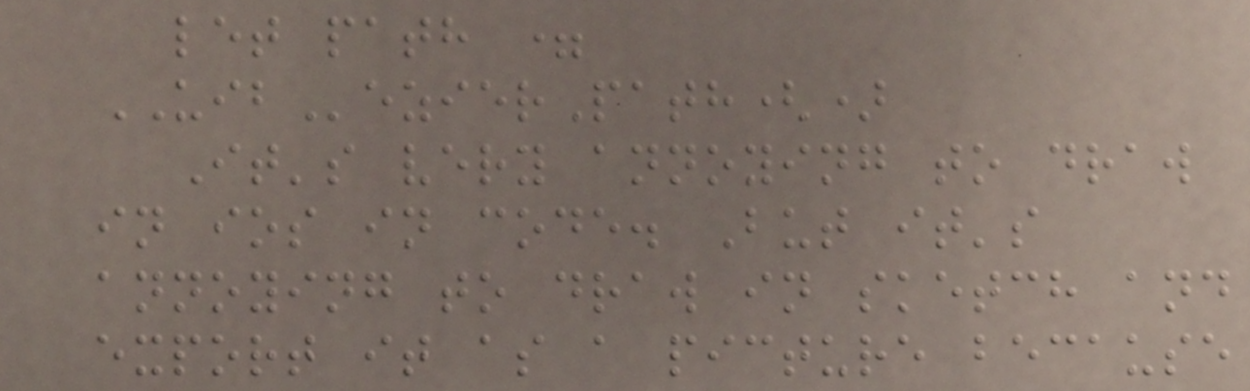let path =
UIBezierPath()
It's very annoying to draw
in ios in code. But it's
annoying to draw in sketch and
export it as a picture because
